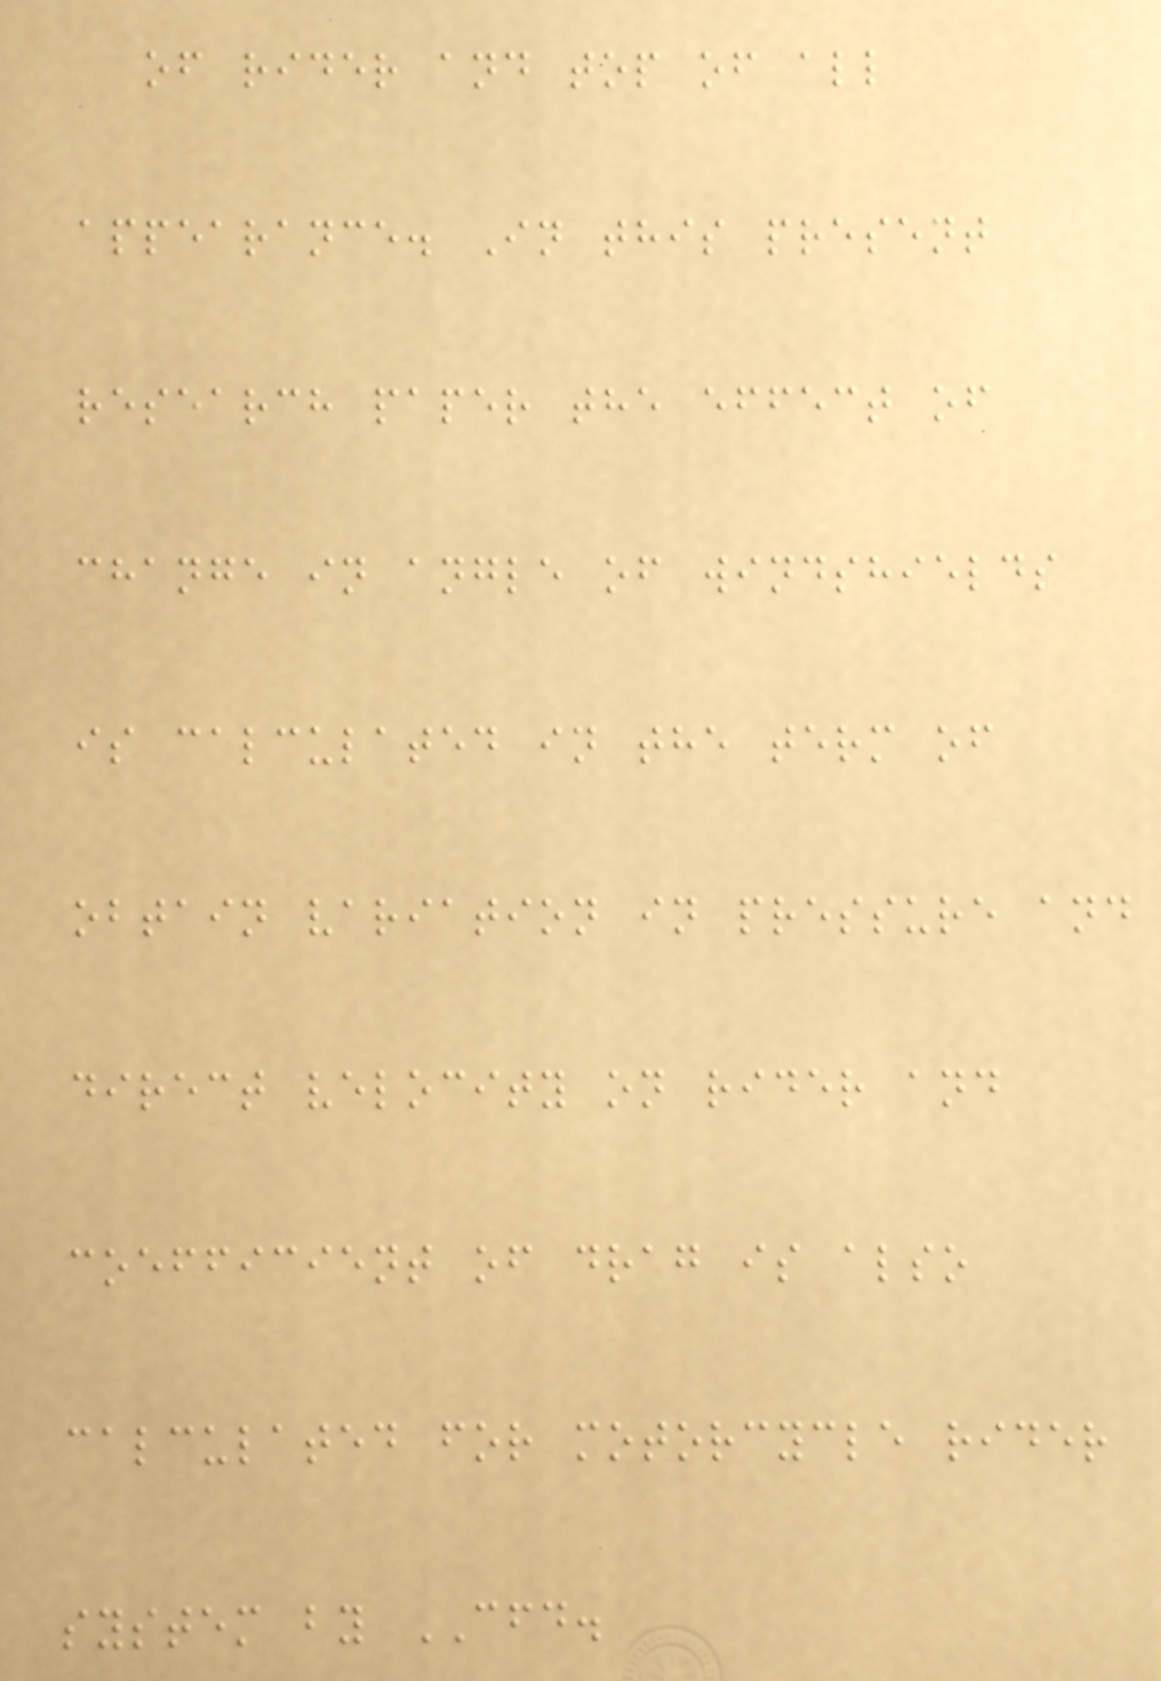of rider and top of all
appearance. In this present
research paper the effect of
change in angle of windshields
is calculated in the term of
obtain variation in pressure and
direct velocity on rider and
coefficient of drag is also
calculated for motorcycle rider
system by CFD.
